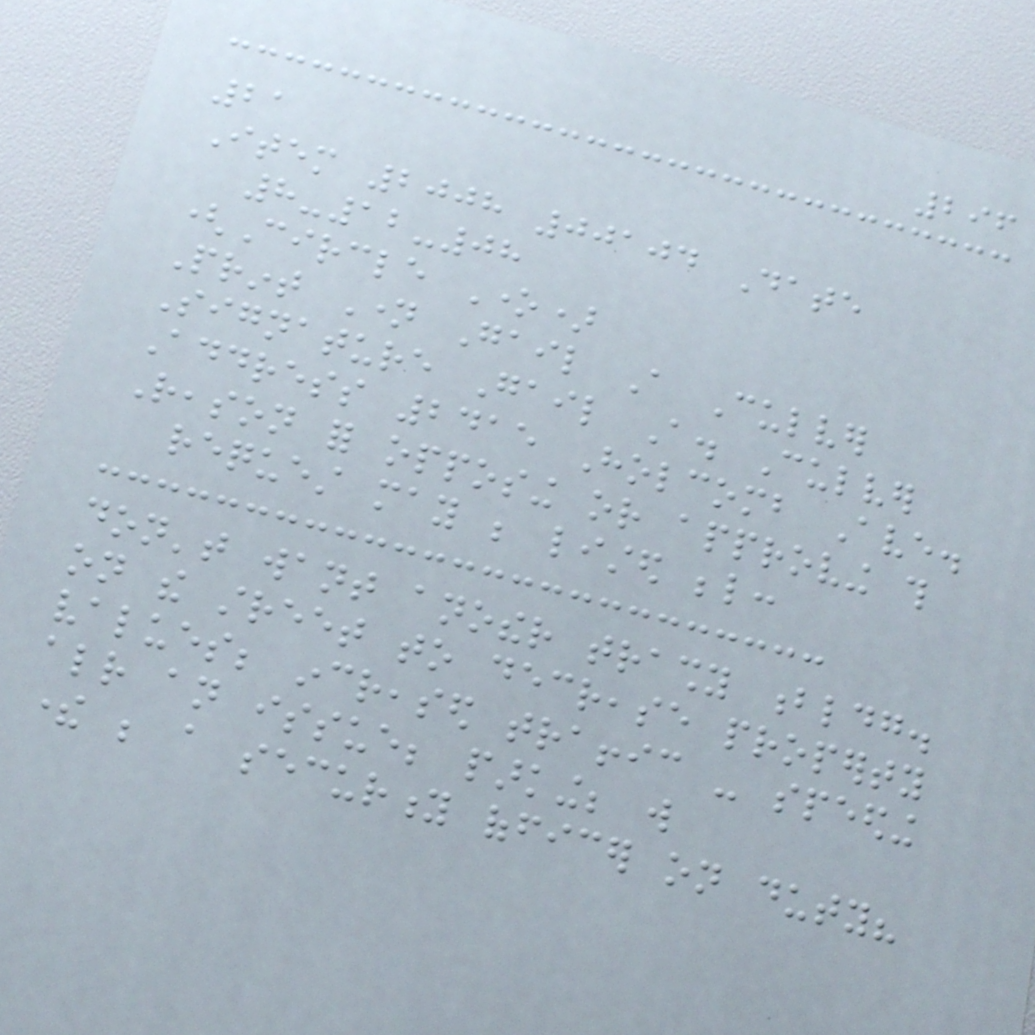296
21
Item 2008 00104 Date
8-12-08
(Circle One)
Print Name Gail A Culver
Signature Gail A. Culver
Address 2415 Holcomb Ave.
Reason for opposing or approving this
request may be listed below:
don't want another trashy bldg.
on the street to decrease property
values; increased traffic - speeding
already an issue; parking; will
there be a security officer on duty?
